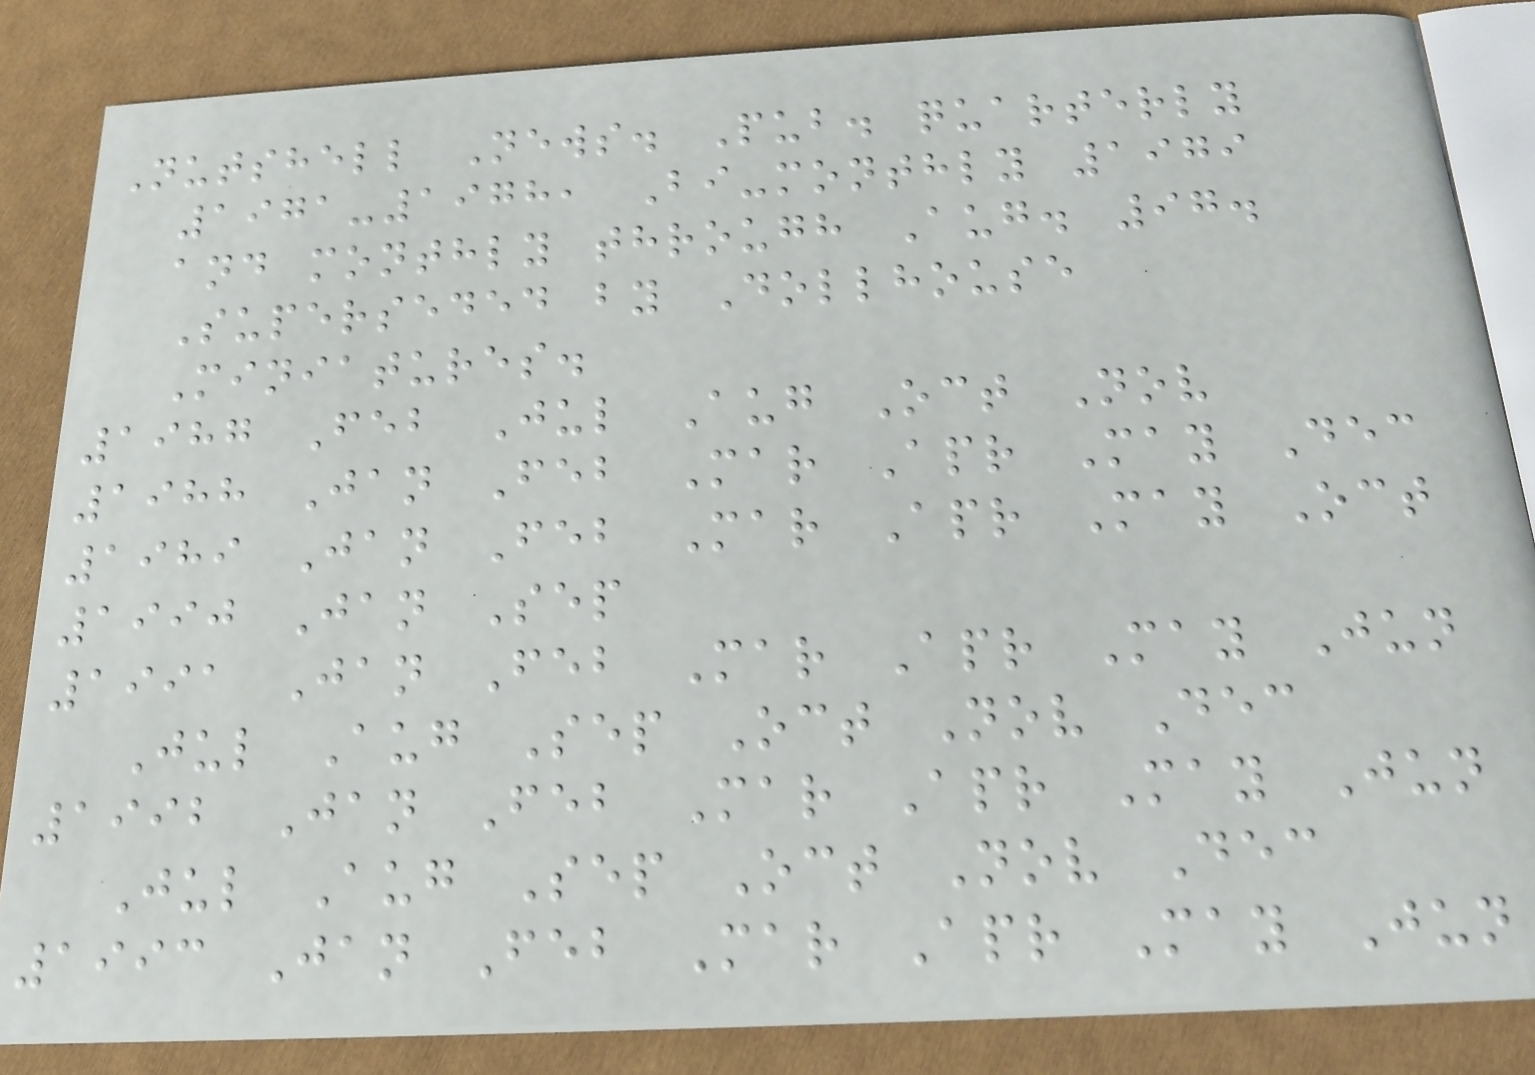Nutshell News. Pub. quarterly
1971-1978, Bi-monthly 1979
and monthly through Aug. 97.
Superseded by Dollhouse
Miniatures.
1987 Feb Jul Aug Oct Nov
1988 Jan Feb Mar Apr May Dec
1989 Jan Feb Mar Apr May Oct
1990 Jan Sep
1991 Jan Feb Mar Apr May Jun
Jul Aug Sep Oct Nov Dec
1992 Jan Feb Mar Apr May Jun
Jul Aug Sep Oct Nov Dec
1993 Jan Feb Mar Apr May Jun
